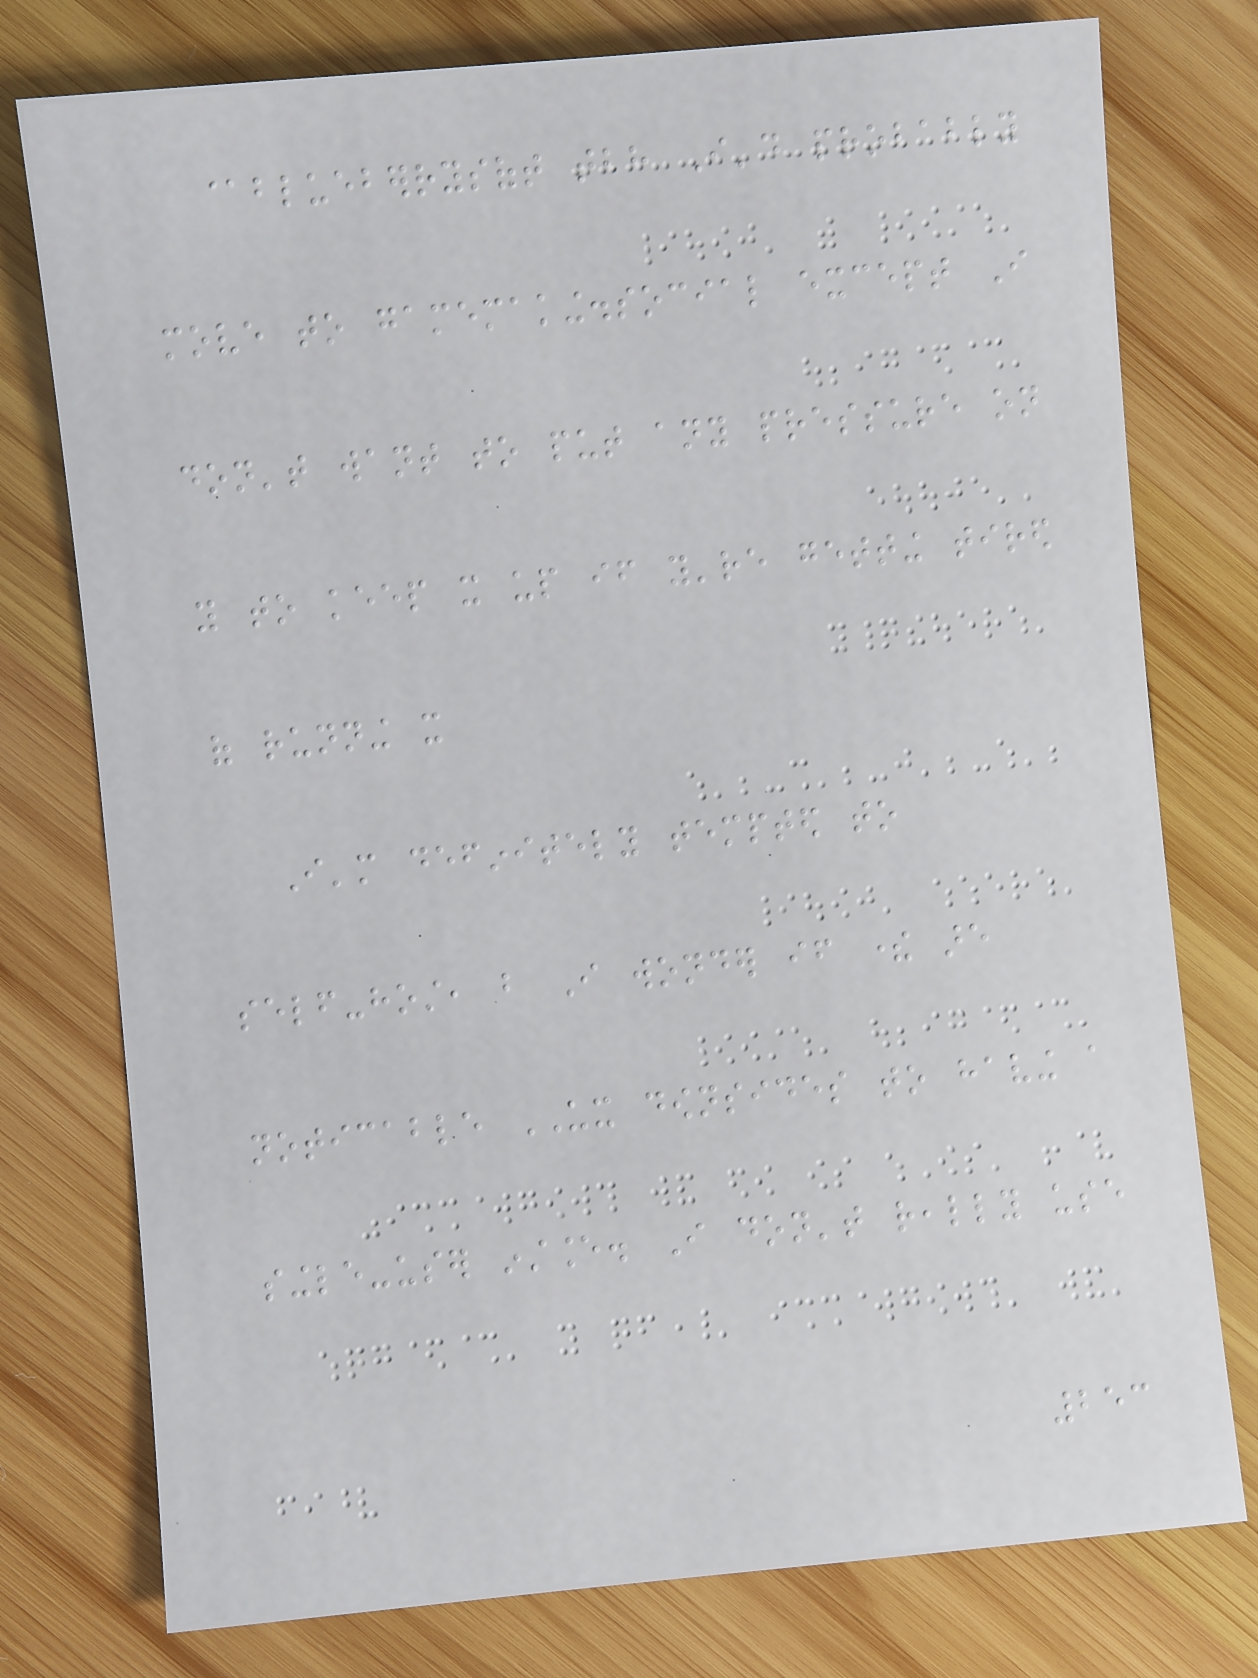@blueberrysoft tbh I'd probably
move to gamemaking.social except I
don't want to put any pressure on
you to keep it up if you're getting tired
of running it
I'm definitely tempted to
self-host, but I wonder if there are
noticable UX downsides to having a
single-user instance. I don't really use
253
